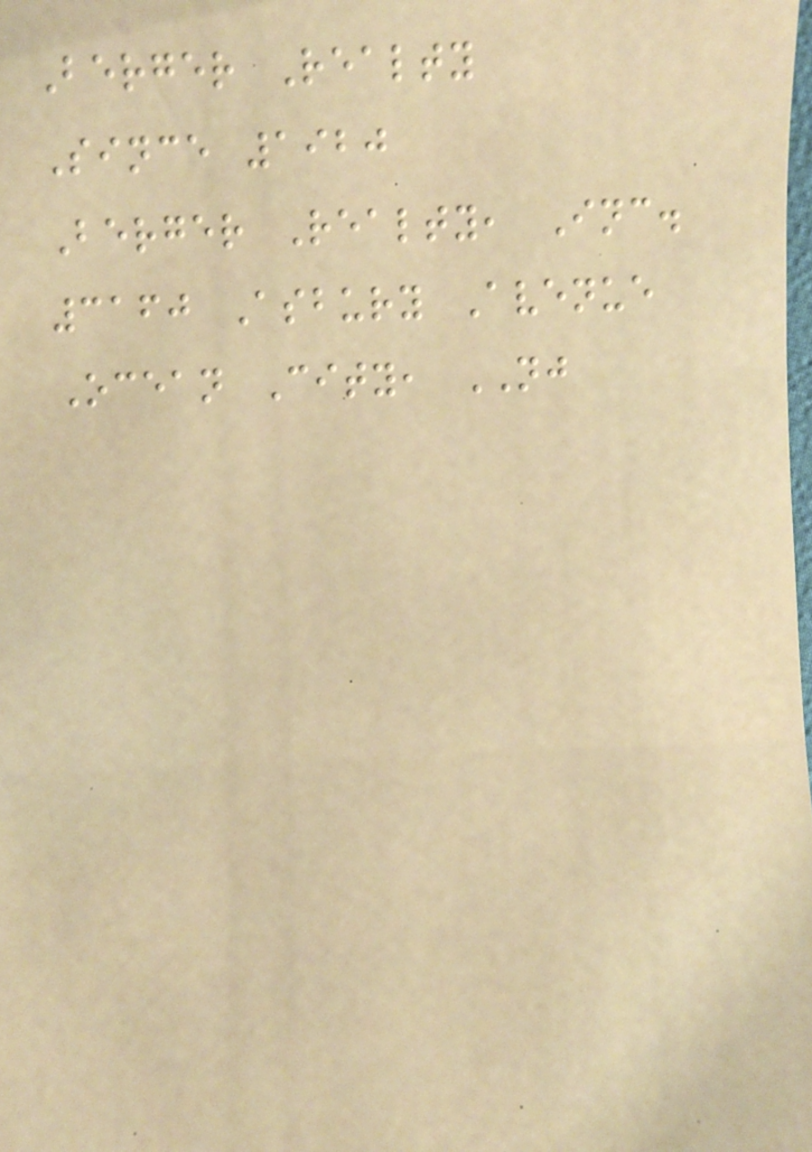Berger Realty
Since 1920
Berger Realty, Inc.
3160 Asbury Avenue
Ocean City, NJ
